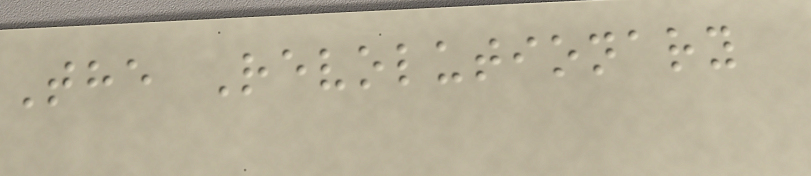The Revolutionary
